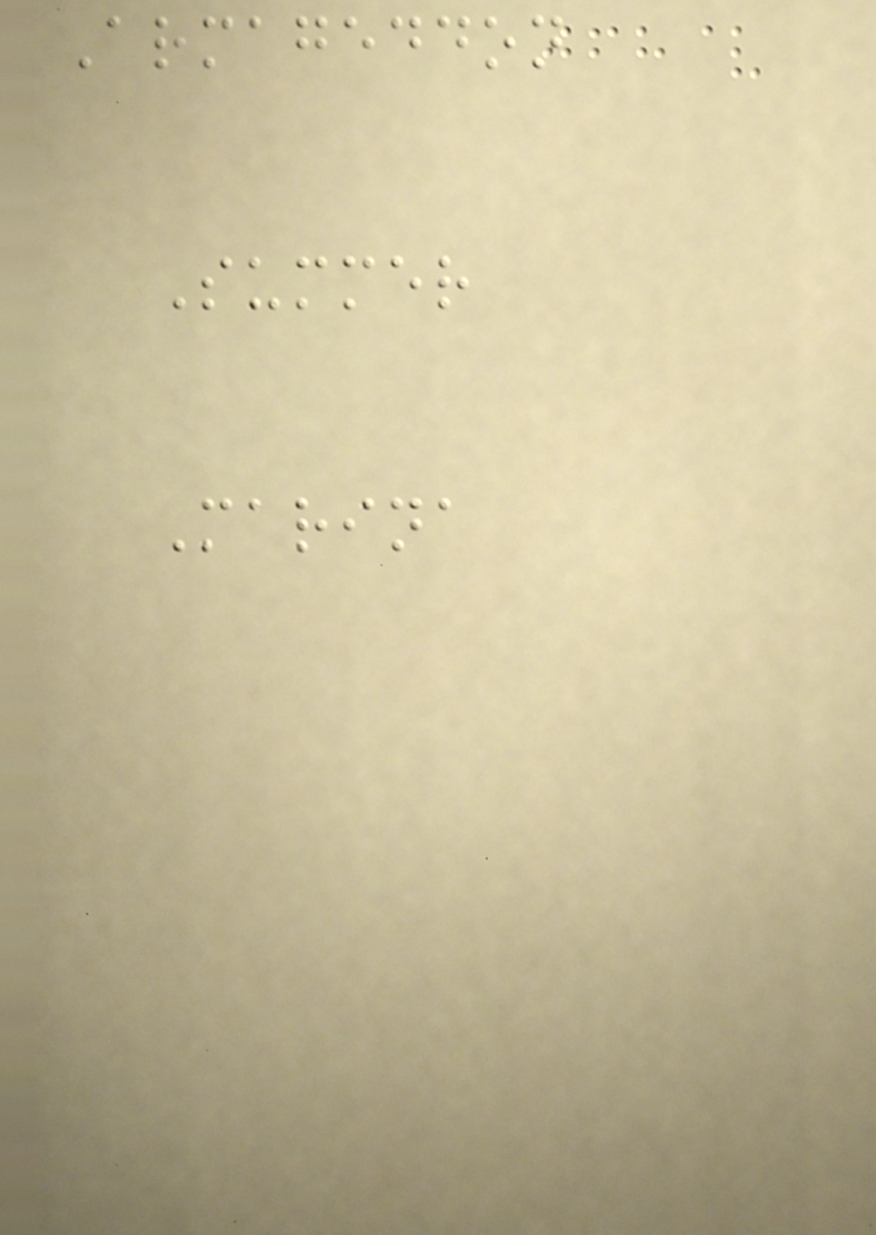Armageddon
Summer
Marina
